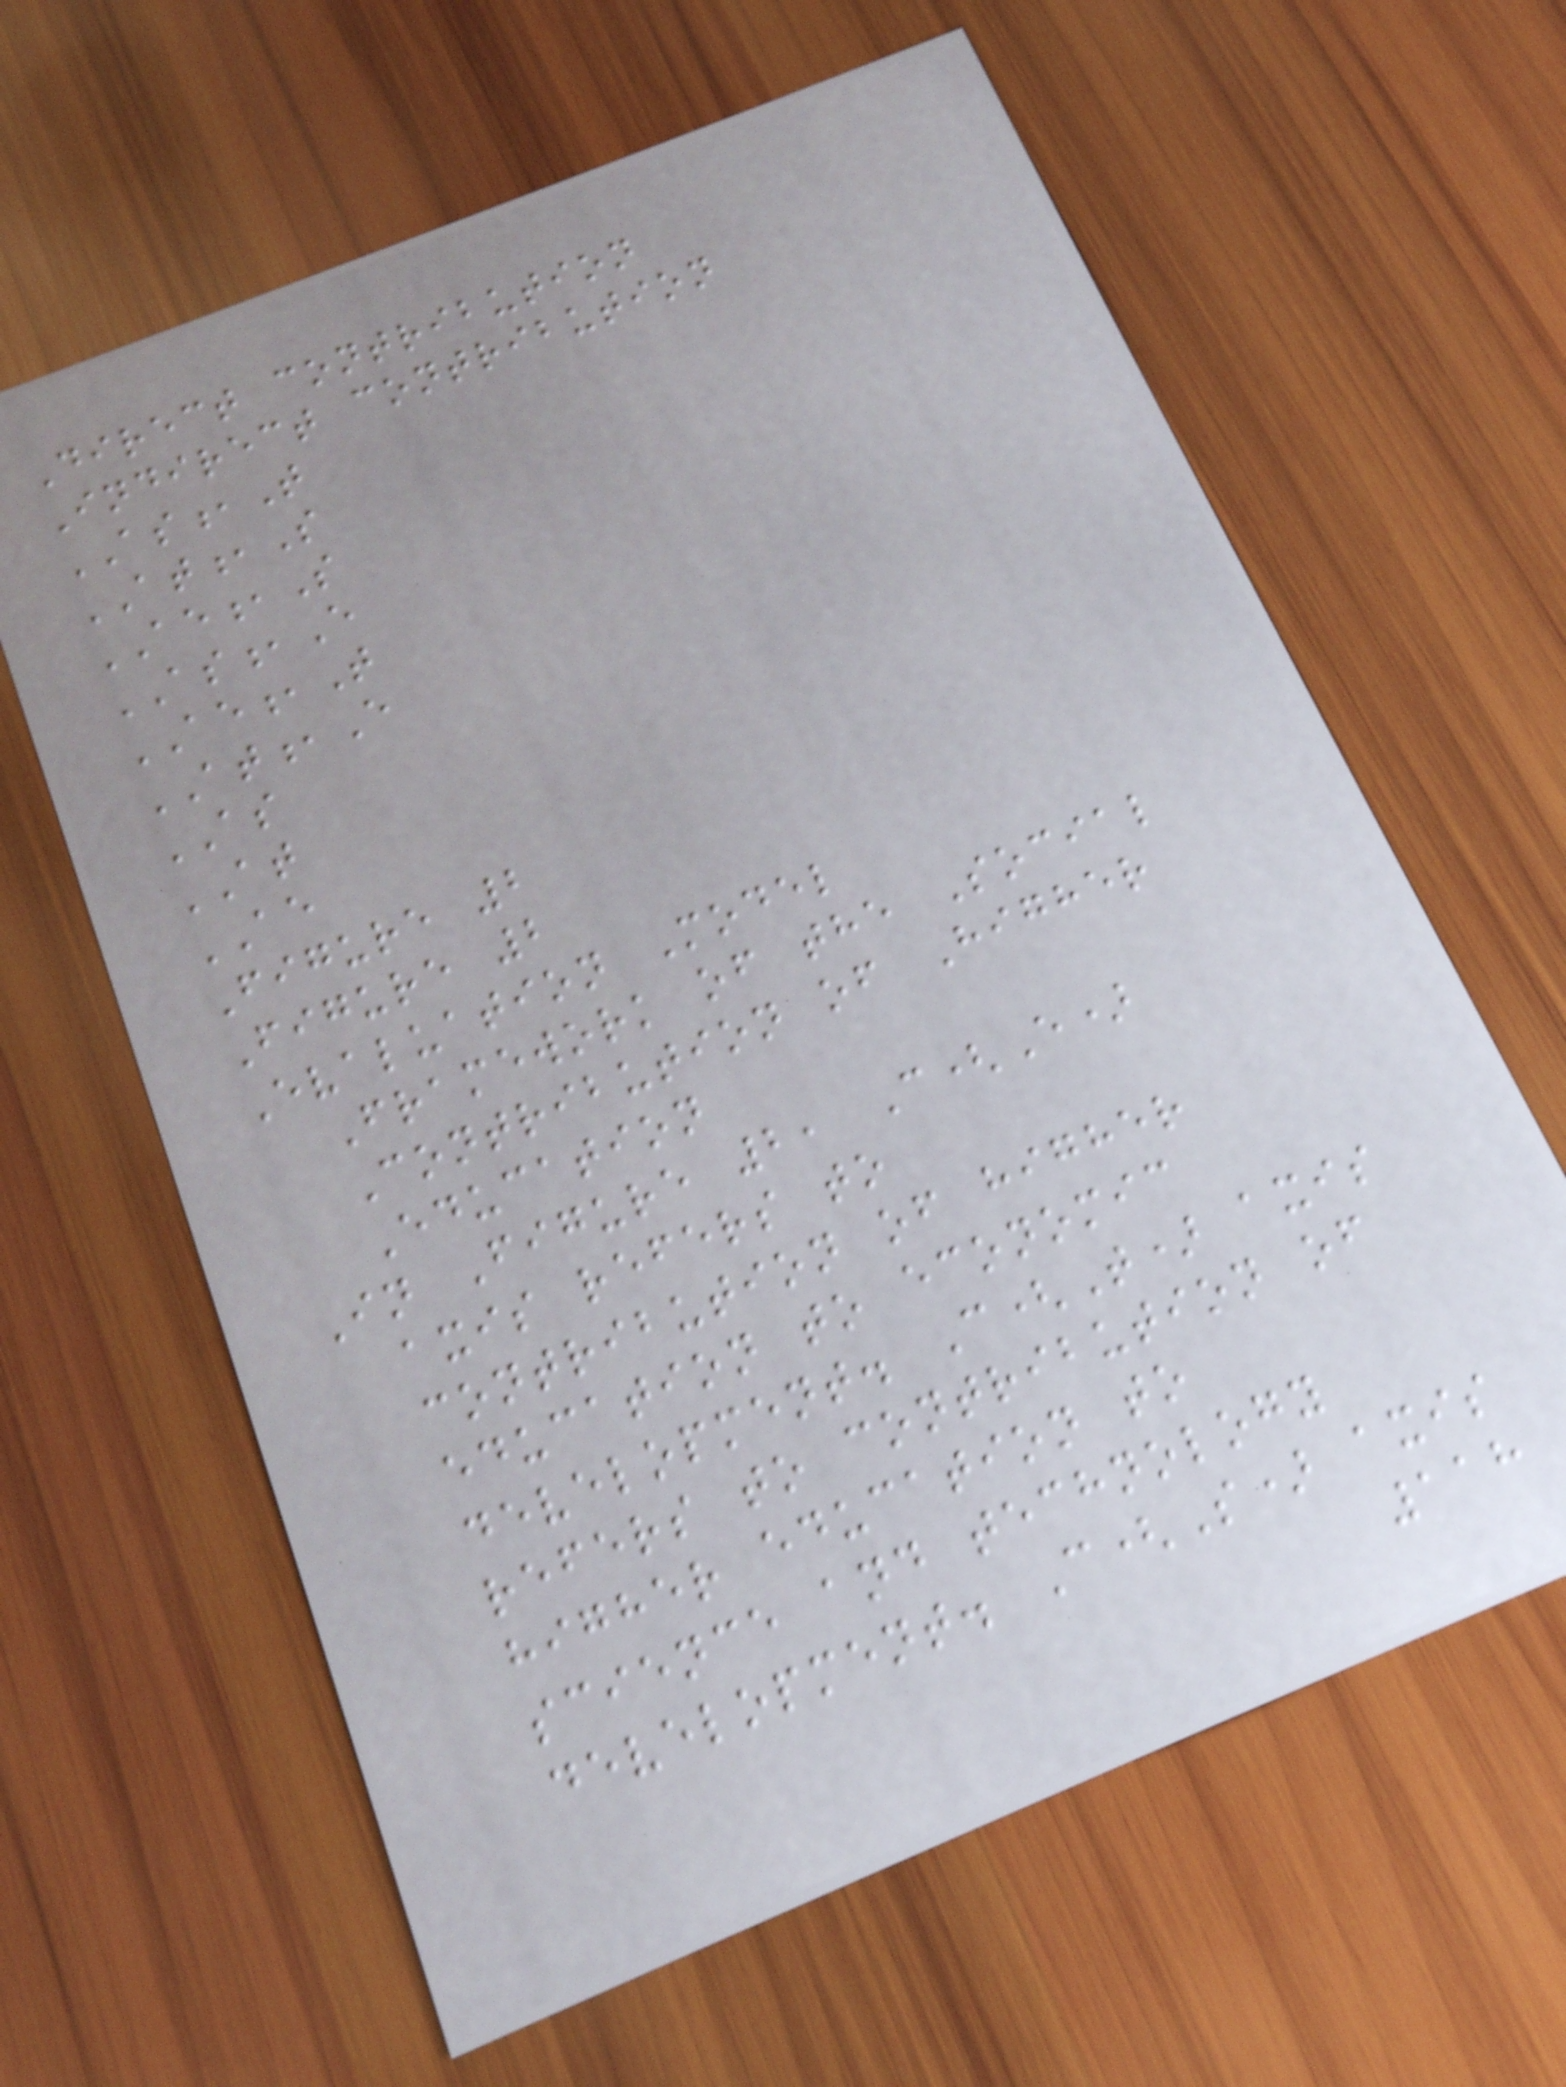Direct contribution
Indirect contribution
AS,T
AT,S
AE,S
AS,E
AE,T
AT,E
AS
AT
AE
Figure 2
Figure 2
Evaluation Model
Framework of the Social
Contribution of Higher
Education
In Figure 2, C(E)
axis refers to
contribution of higher
education to economic
development. C(T) axis
refers to contribution of
higher education to
science and technology
development. C(S) axis
118
